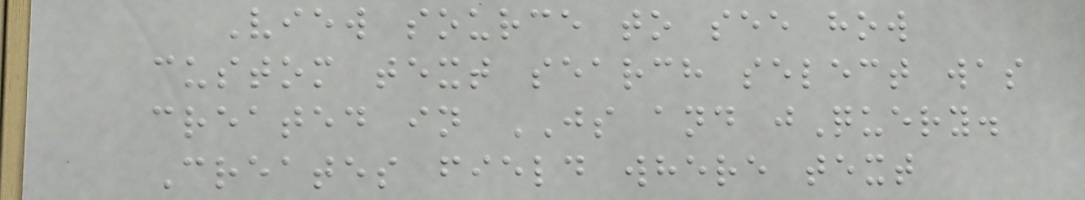View source to see how
custom text search select was
created in JS and jQuery.
Creates field where text
